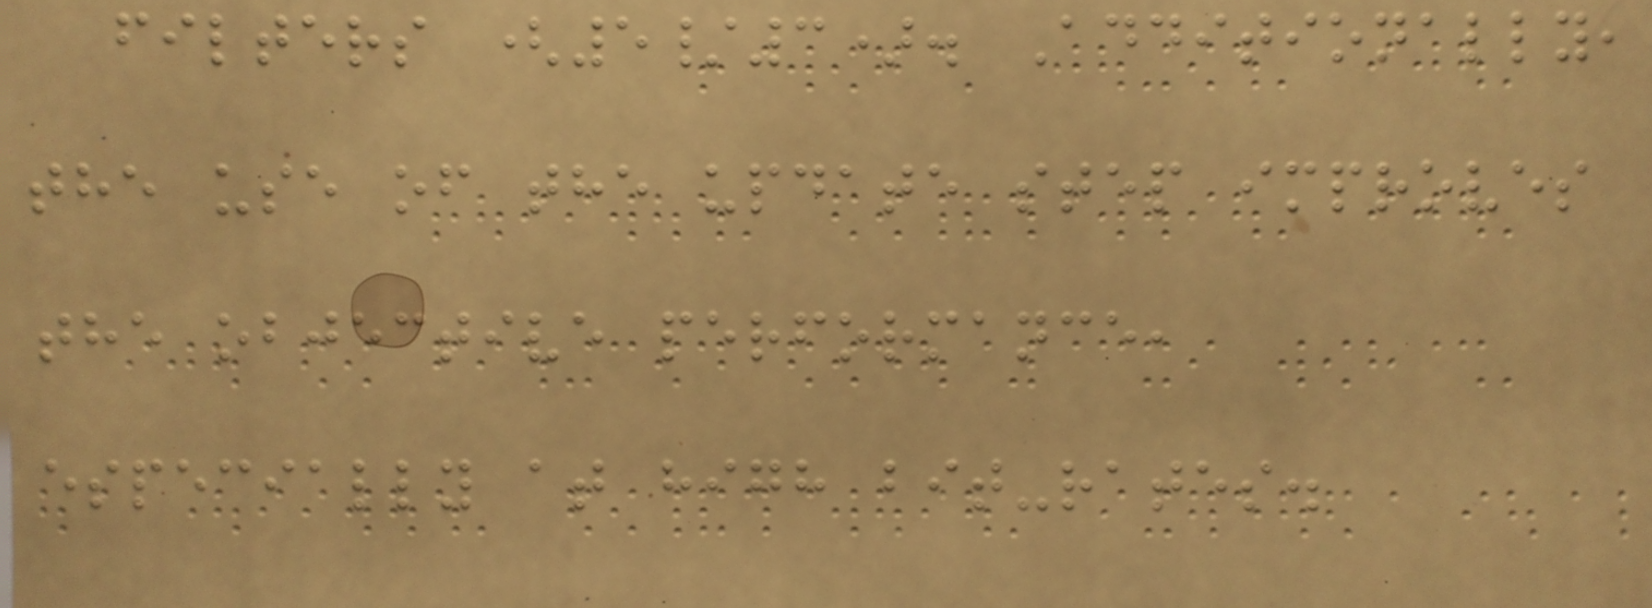filters (5/3). Additionally,
the use of the update step improves
the objective performance,
especially at high bit-rates.
